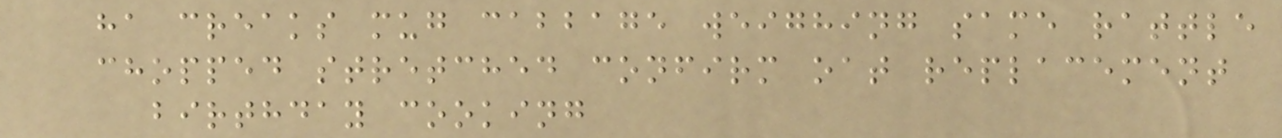ha creaks mug cabbage weighing same rattle
chopped stretched confirm oat replacement
birthday cooking
